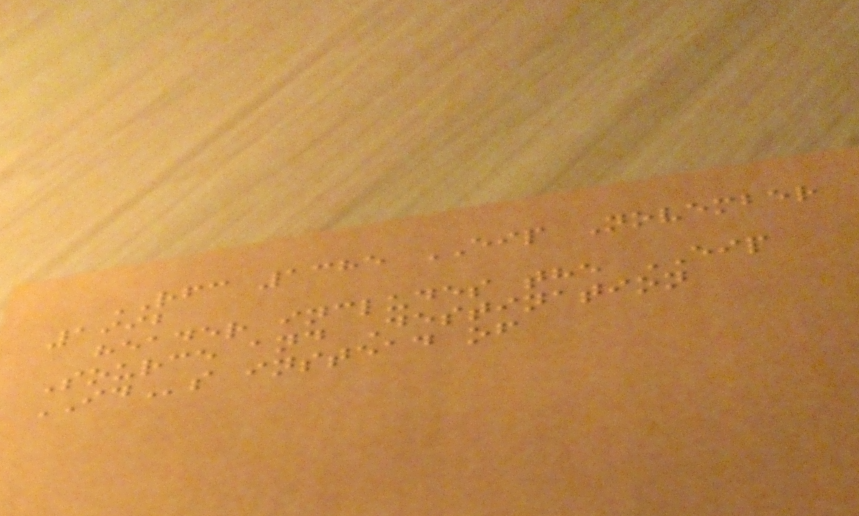RFC 1385 EIP November
1992
header includes the EIP
Source and Destination
IDs instead of
